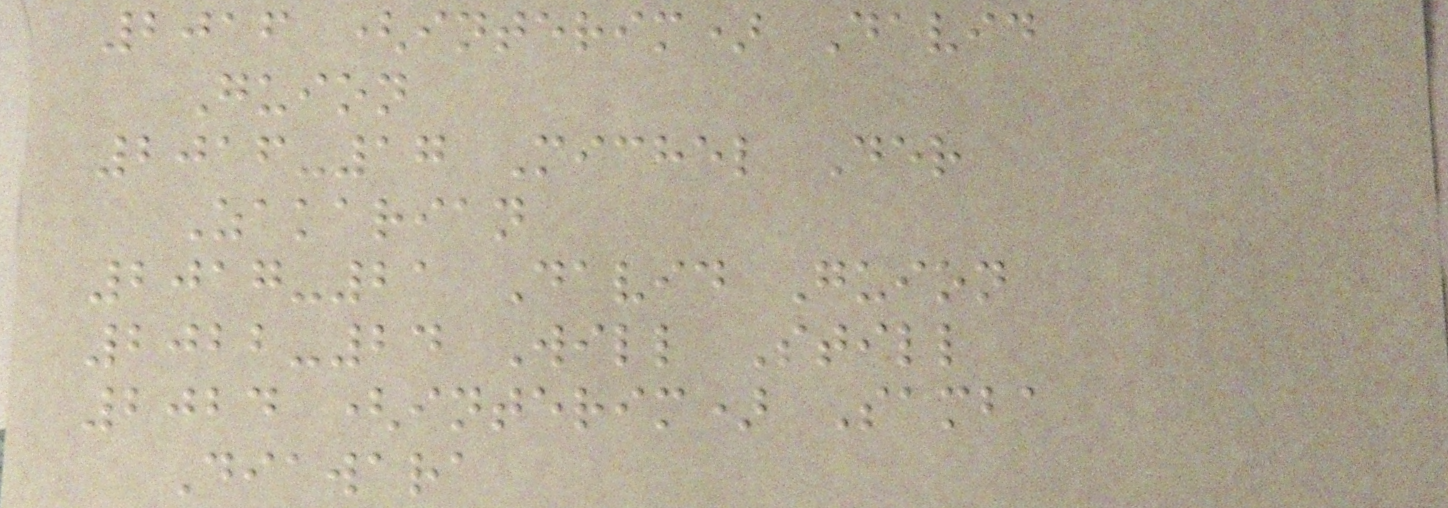2016 (interim) David
Guion
2016-17 Michel Der
Zakarian
2017-21 David Guion
2022-24 Will Still
2024 (interim) Samba
Diawara
